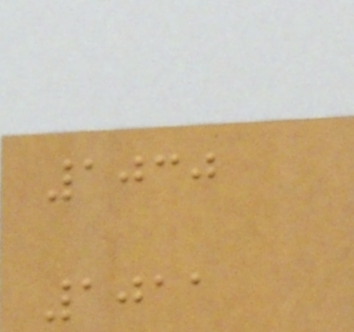1030
1011
